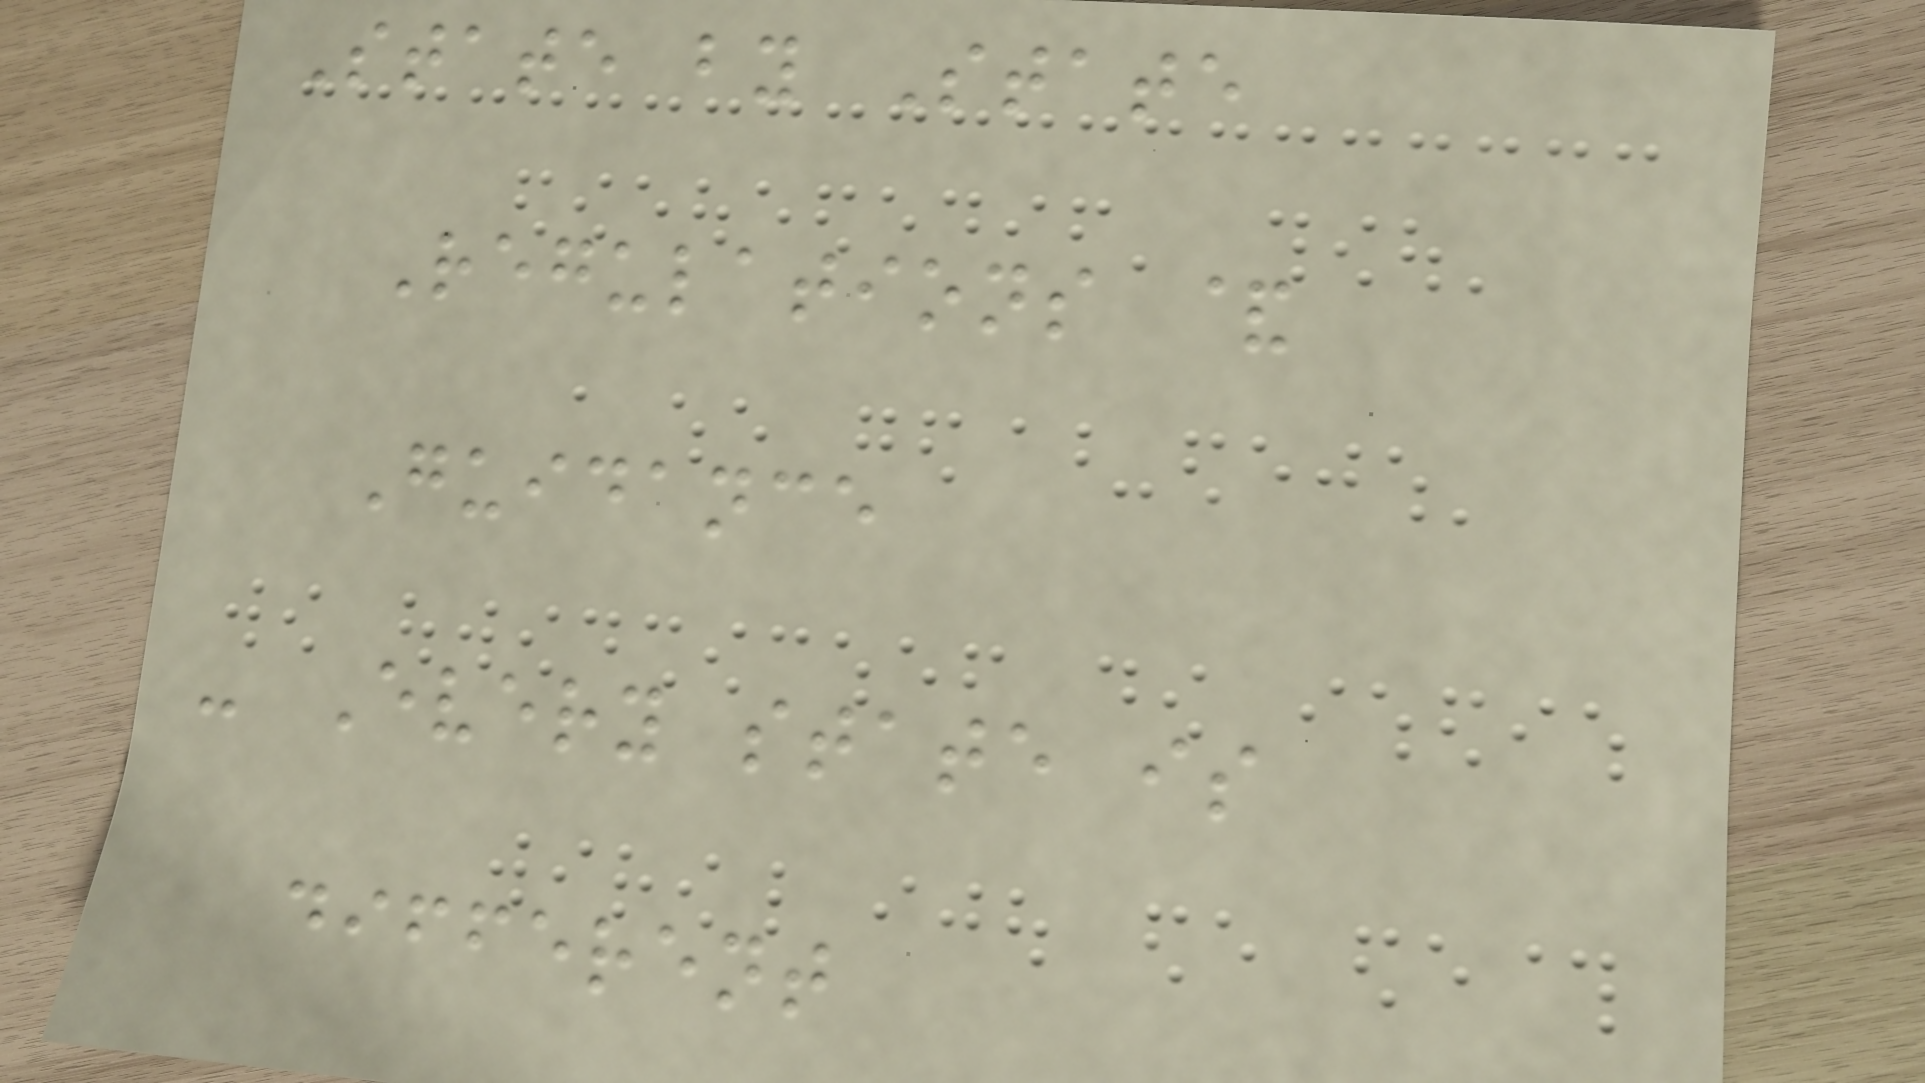State by State
Regulations &
Guidance
- Every state is
different
